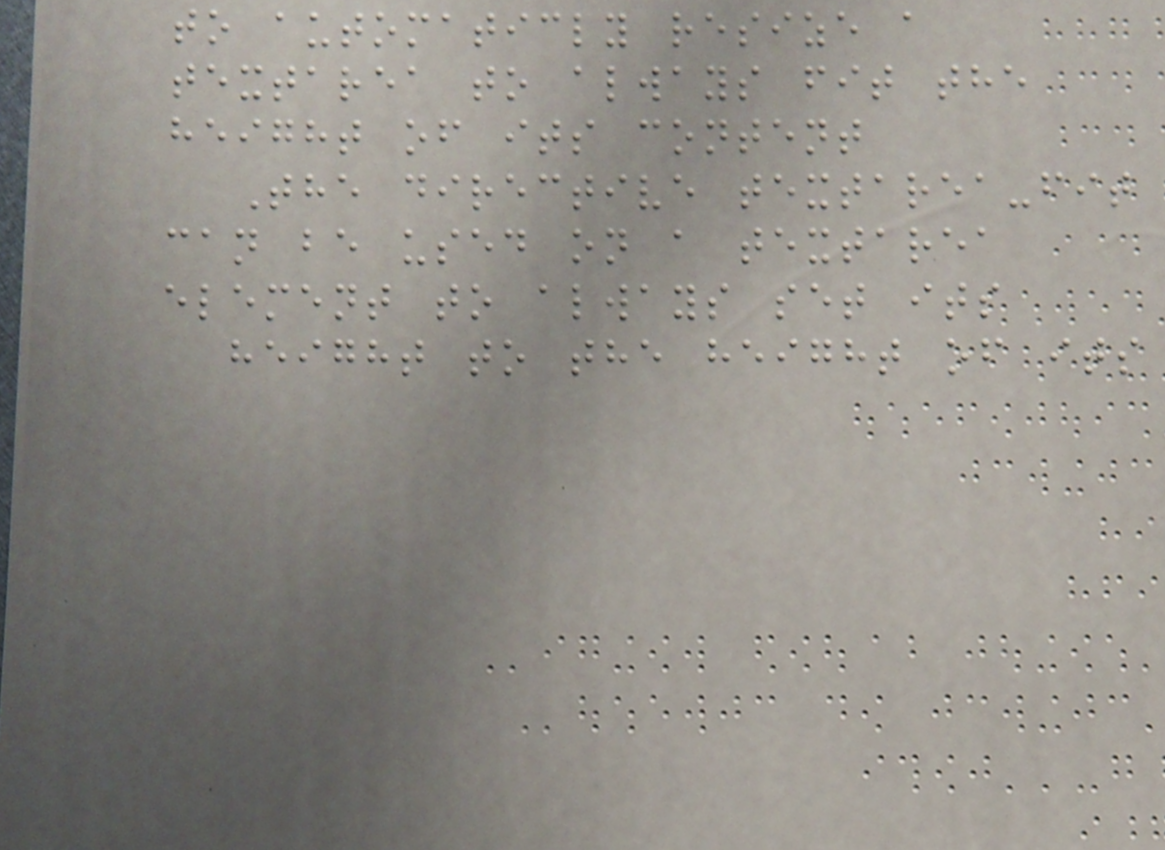to automaticly resize a
textarea to always fit the
height of its content
The directive textarea-fit
can be used on a textarea
element to always set its
height to the height of its
